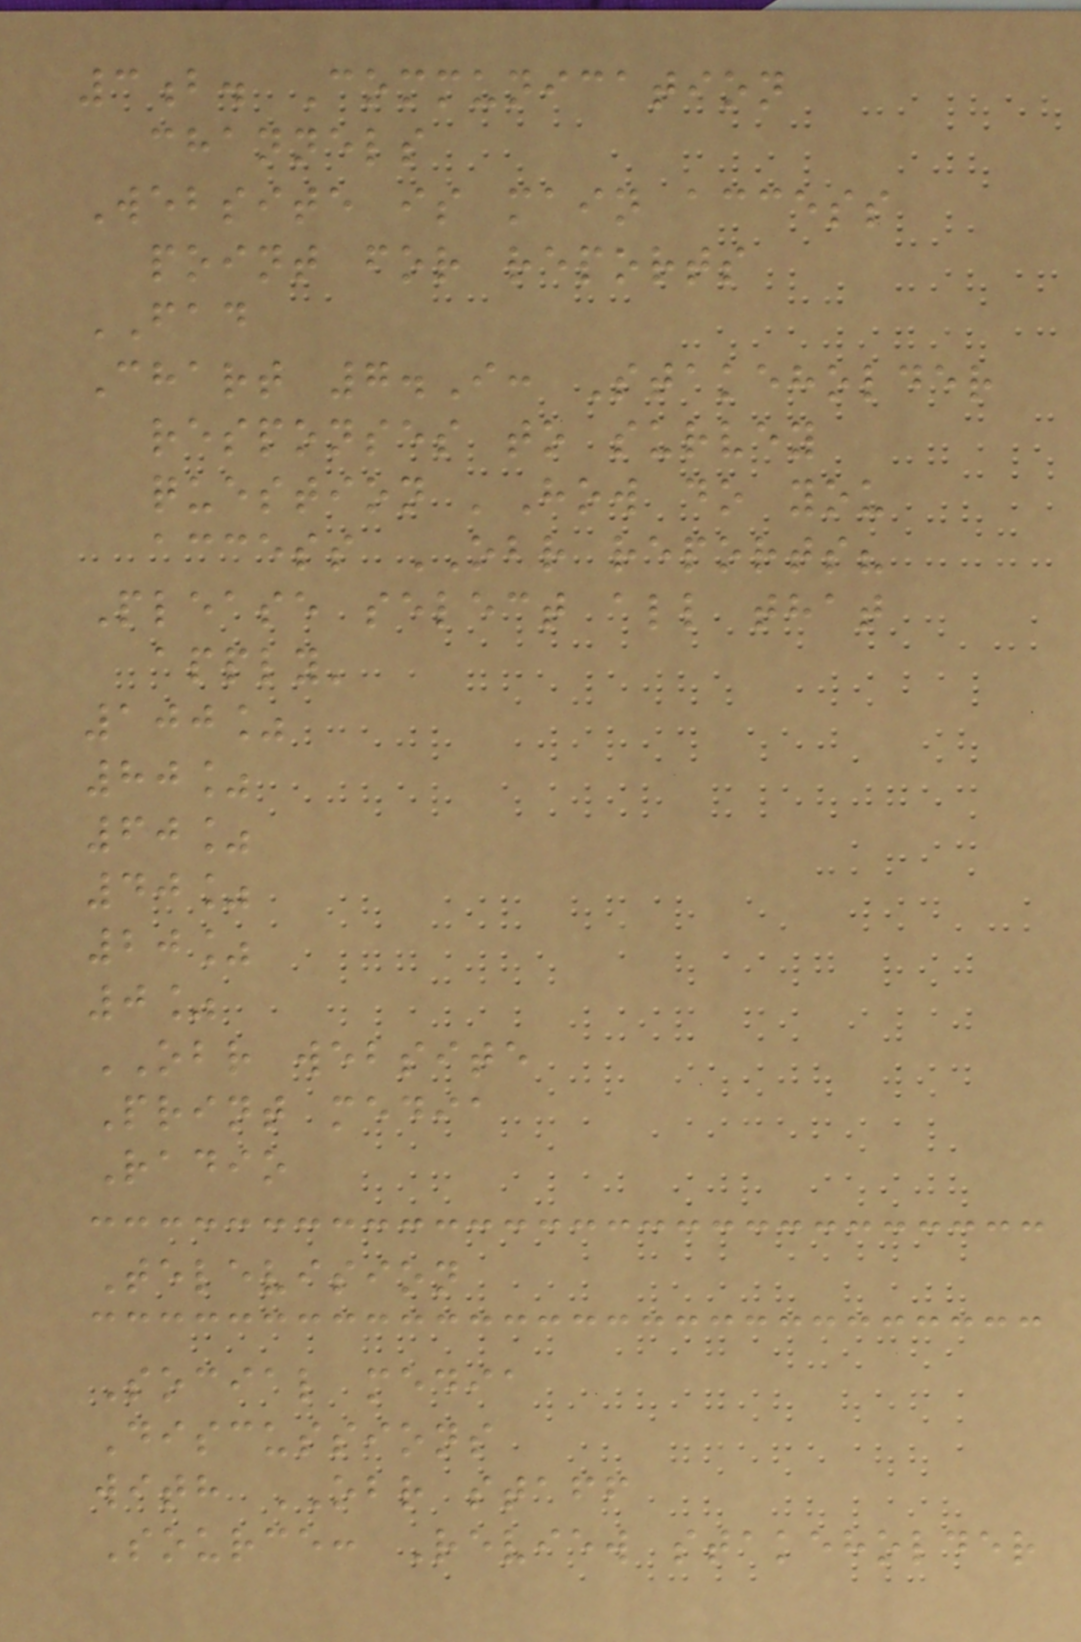3b. Communication
channels
Website is main access
point for reports
FAD
Chart 7.I: Stakeholder
responses to survey
question 'How do you
access OBR reports?
Please select all that
apply'
100%
80%
60%
40%
20%
0%
OBR website
Print media
Radio
Television
Social media
Discussions
with OBR staff
Source: Review stakeholder
